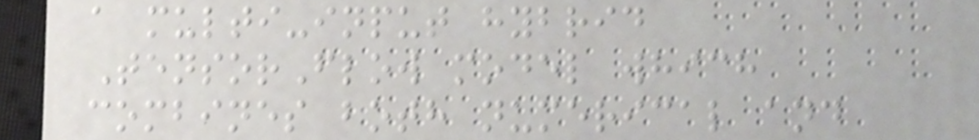a multi-input hybrid
TensorFlow model which
combines both numerical and
